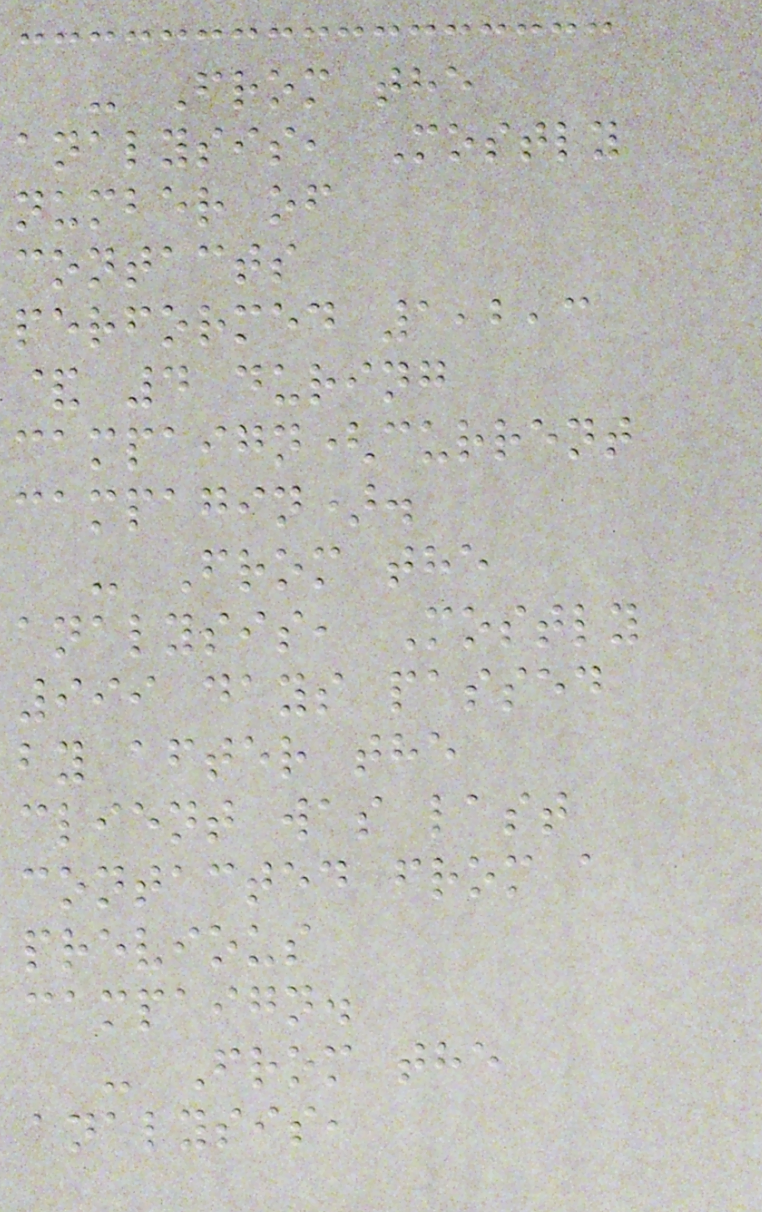- From the
analysis, Mostly
number of
contacts
performed 1,2,3
& 4 during
campaign(current
campagin).
- From the
analysis, Mostly
999 days passed
by after the
client was last
contacted from a
previous
campaign.
- From the
analysis,
